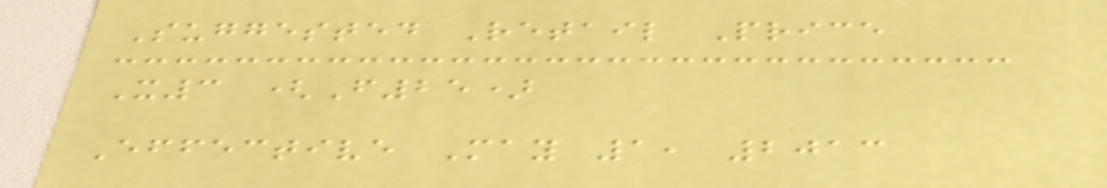Suggested Retail Price
X3 (F25)
Effective May 1, 2013
